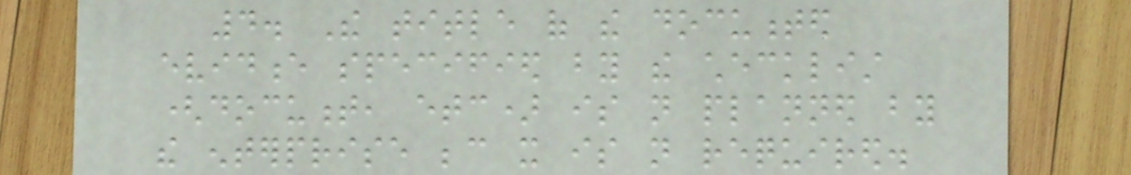4. The title of the documented
evidence specified by the checklist
(document, etc) is not planned by
the enterprise because it is not required.
